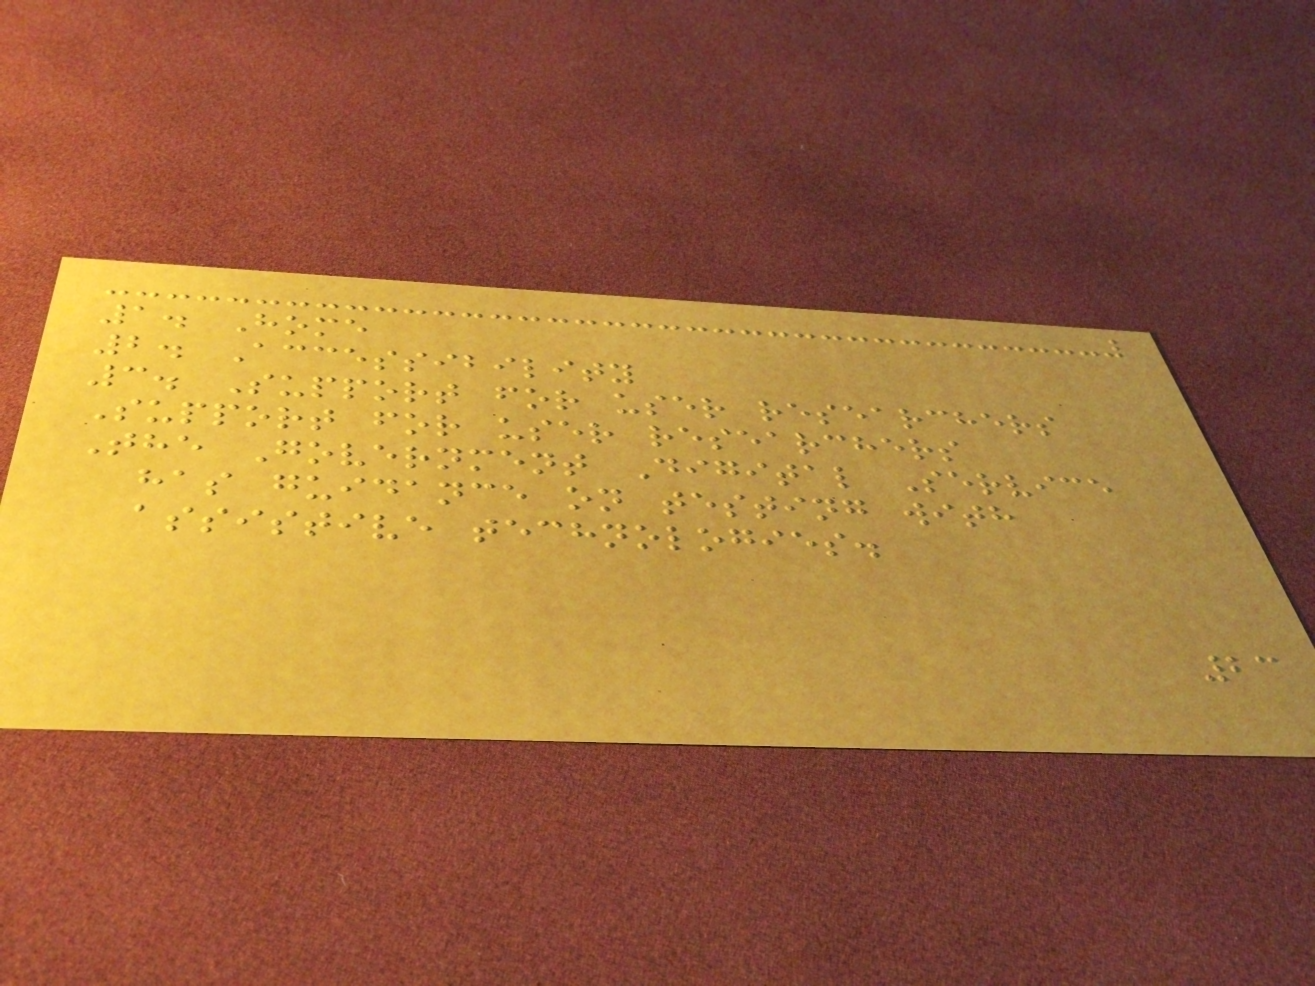1. Home
2. Accessibility
3. Support for user researchers
Support for user researchers
The Government Digital Service
has guidance on testing with
assistive technologies.
23
